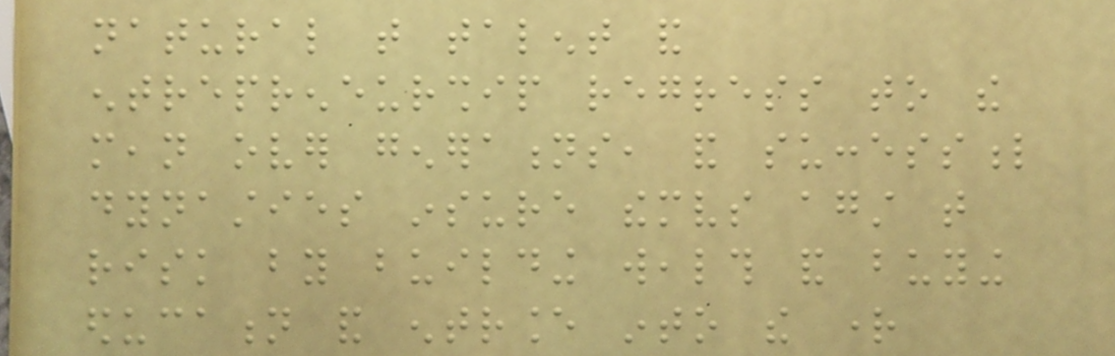natural that talent and
entrepreneurship regress to the
mean over generations, and successful
dynasties insure themselves against that
risk by building wealth and buying
education and entrance into the right
